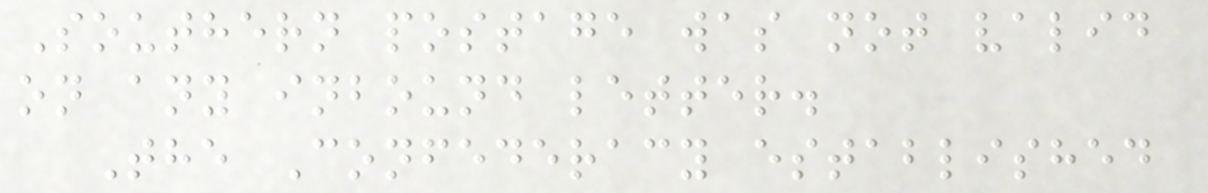Southern postage was not valid
on any inbound letter.
The Confederacy established
